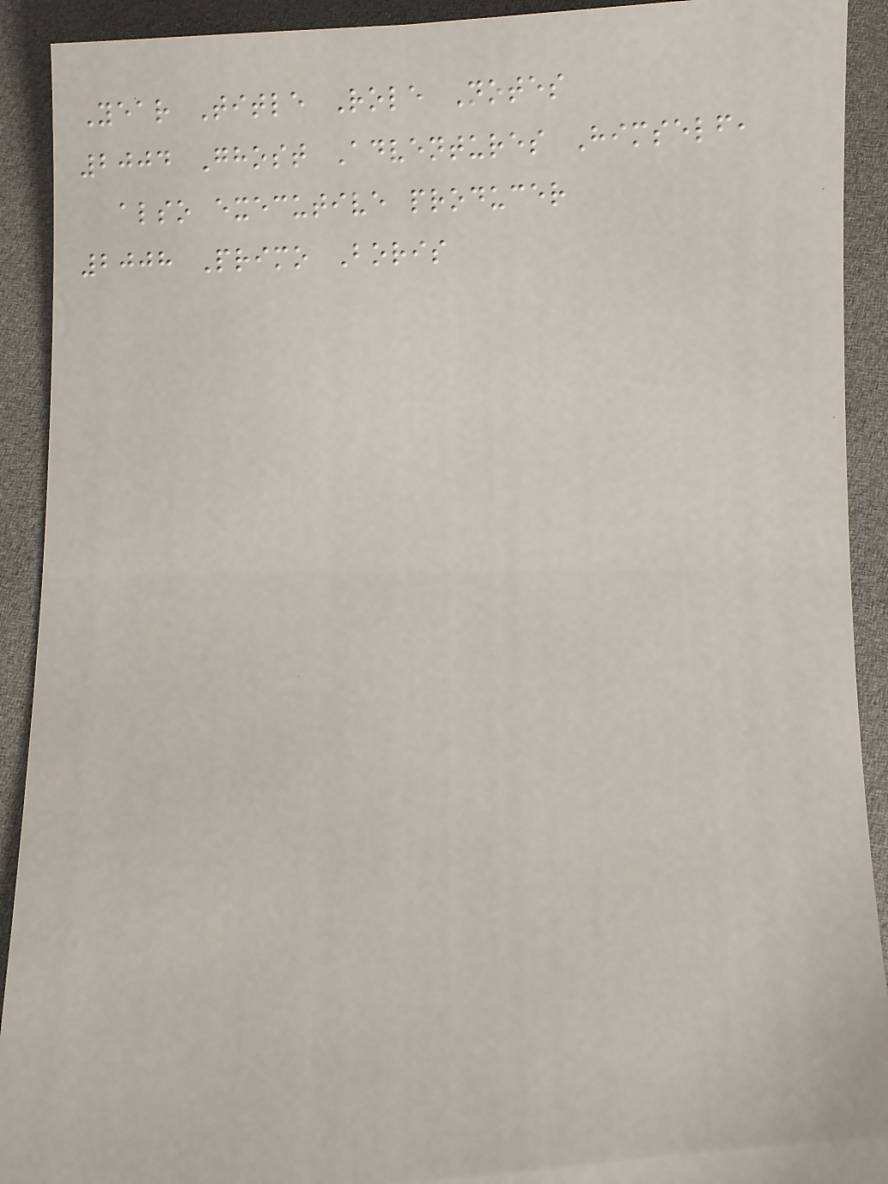Year Title Role Notes
2004 Ghost Adventures Himself,
also executive producer
2008 Primo Boris
